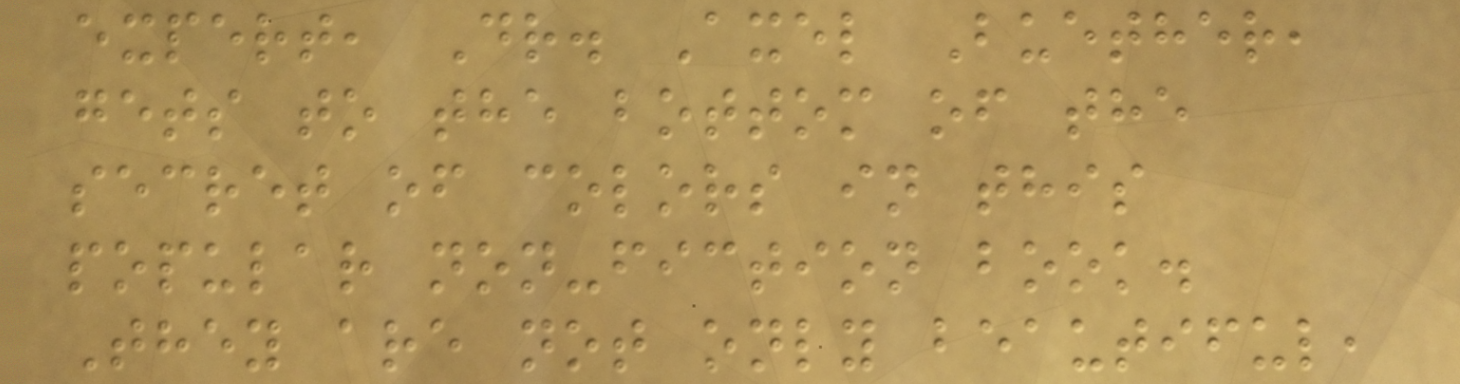expert, Dr. Axel Buether,
gets to the bottom of the
secret of colors in this
popular non-fiction book.
They are not only beautiful,
